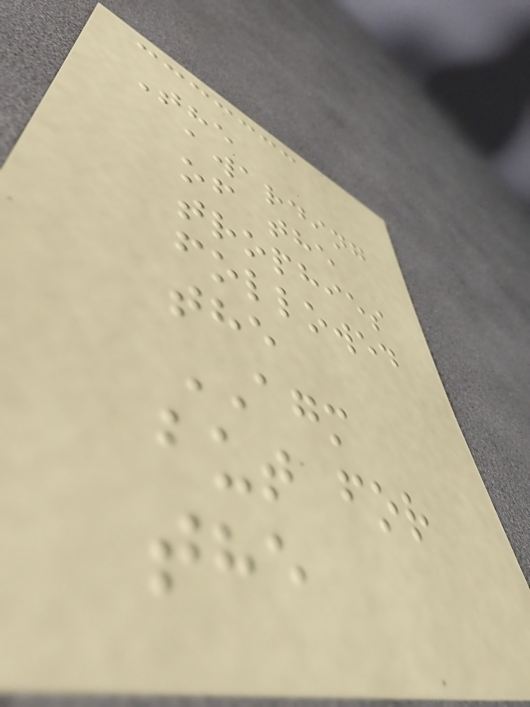The
awarding
of the
trophies
followed
the
AGM
but for
the
